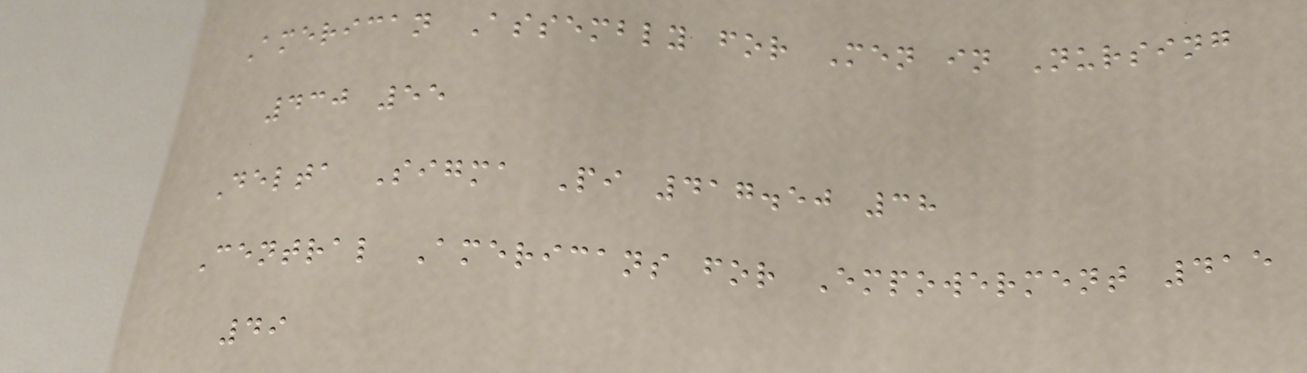American Assembly for Men in Nursing
430 55
Delta Sigma Pi 417.50 38
Central Americans for Empowerment 415
49
